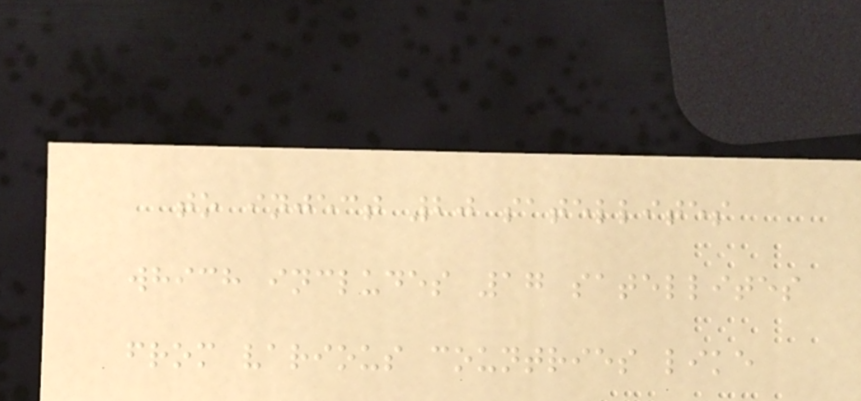to inject 20 satellites
which includes 17 satellites
from various countries like
